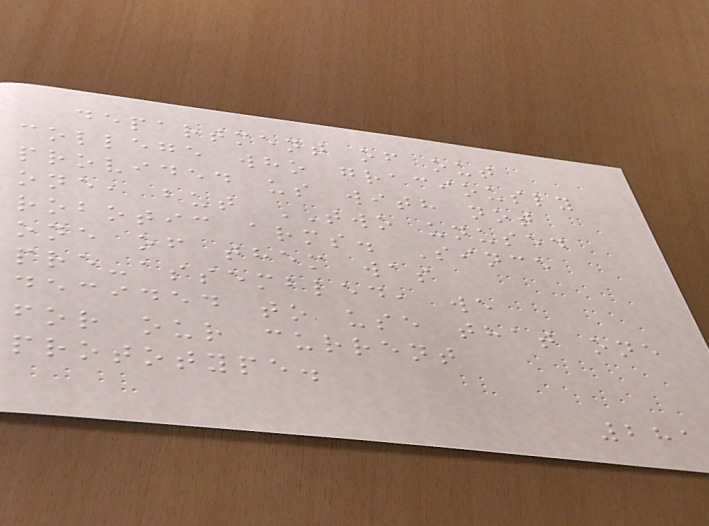department of out
college who graciously
provided us with not
one, but TWO unused
robotic arms. Since
one of them was
pre-assembled, we
decided to use that one
for our current
prototype.
281
